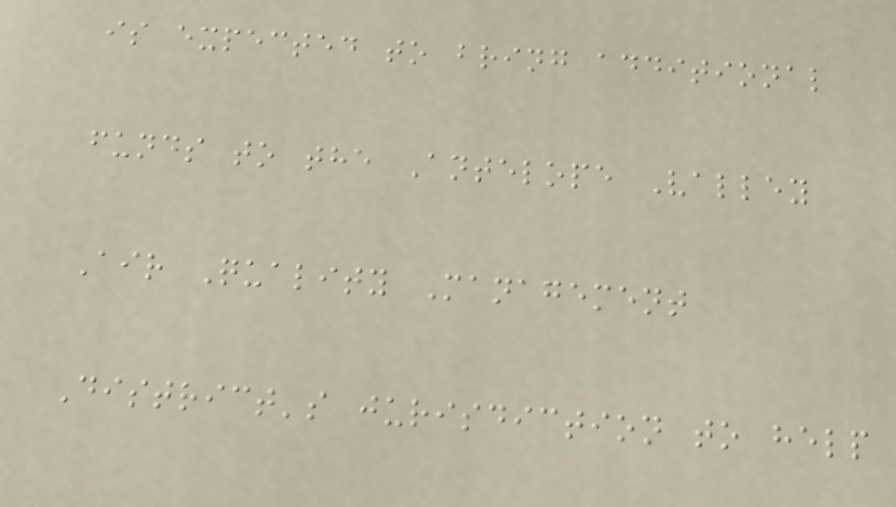is expected to bring additional
funds to the Antelope Valley
Air Quality Management
District's jurisdiction to help
